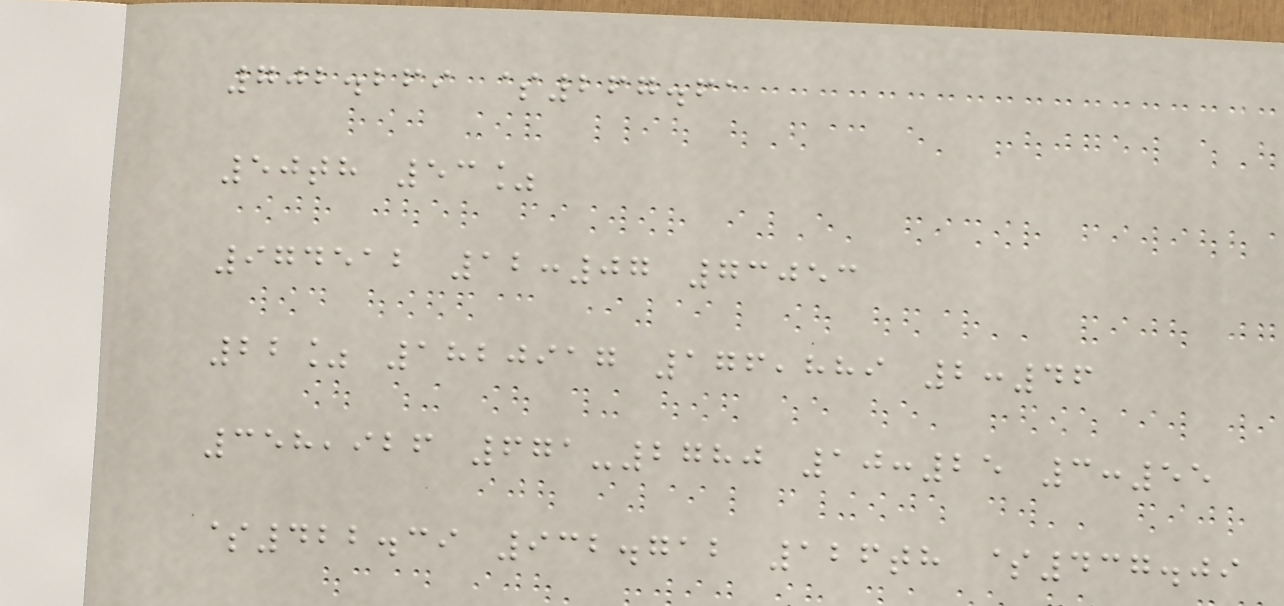702.269 $267.61
50th 53%
974512 12:07 73053
22% 1820917 176,889 2:46
358,926 671-2780 10:25 3:55
$422.39 932.712 126th $437.09
